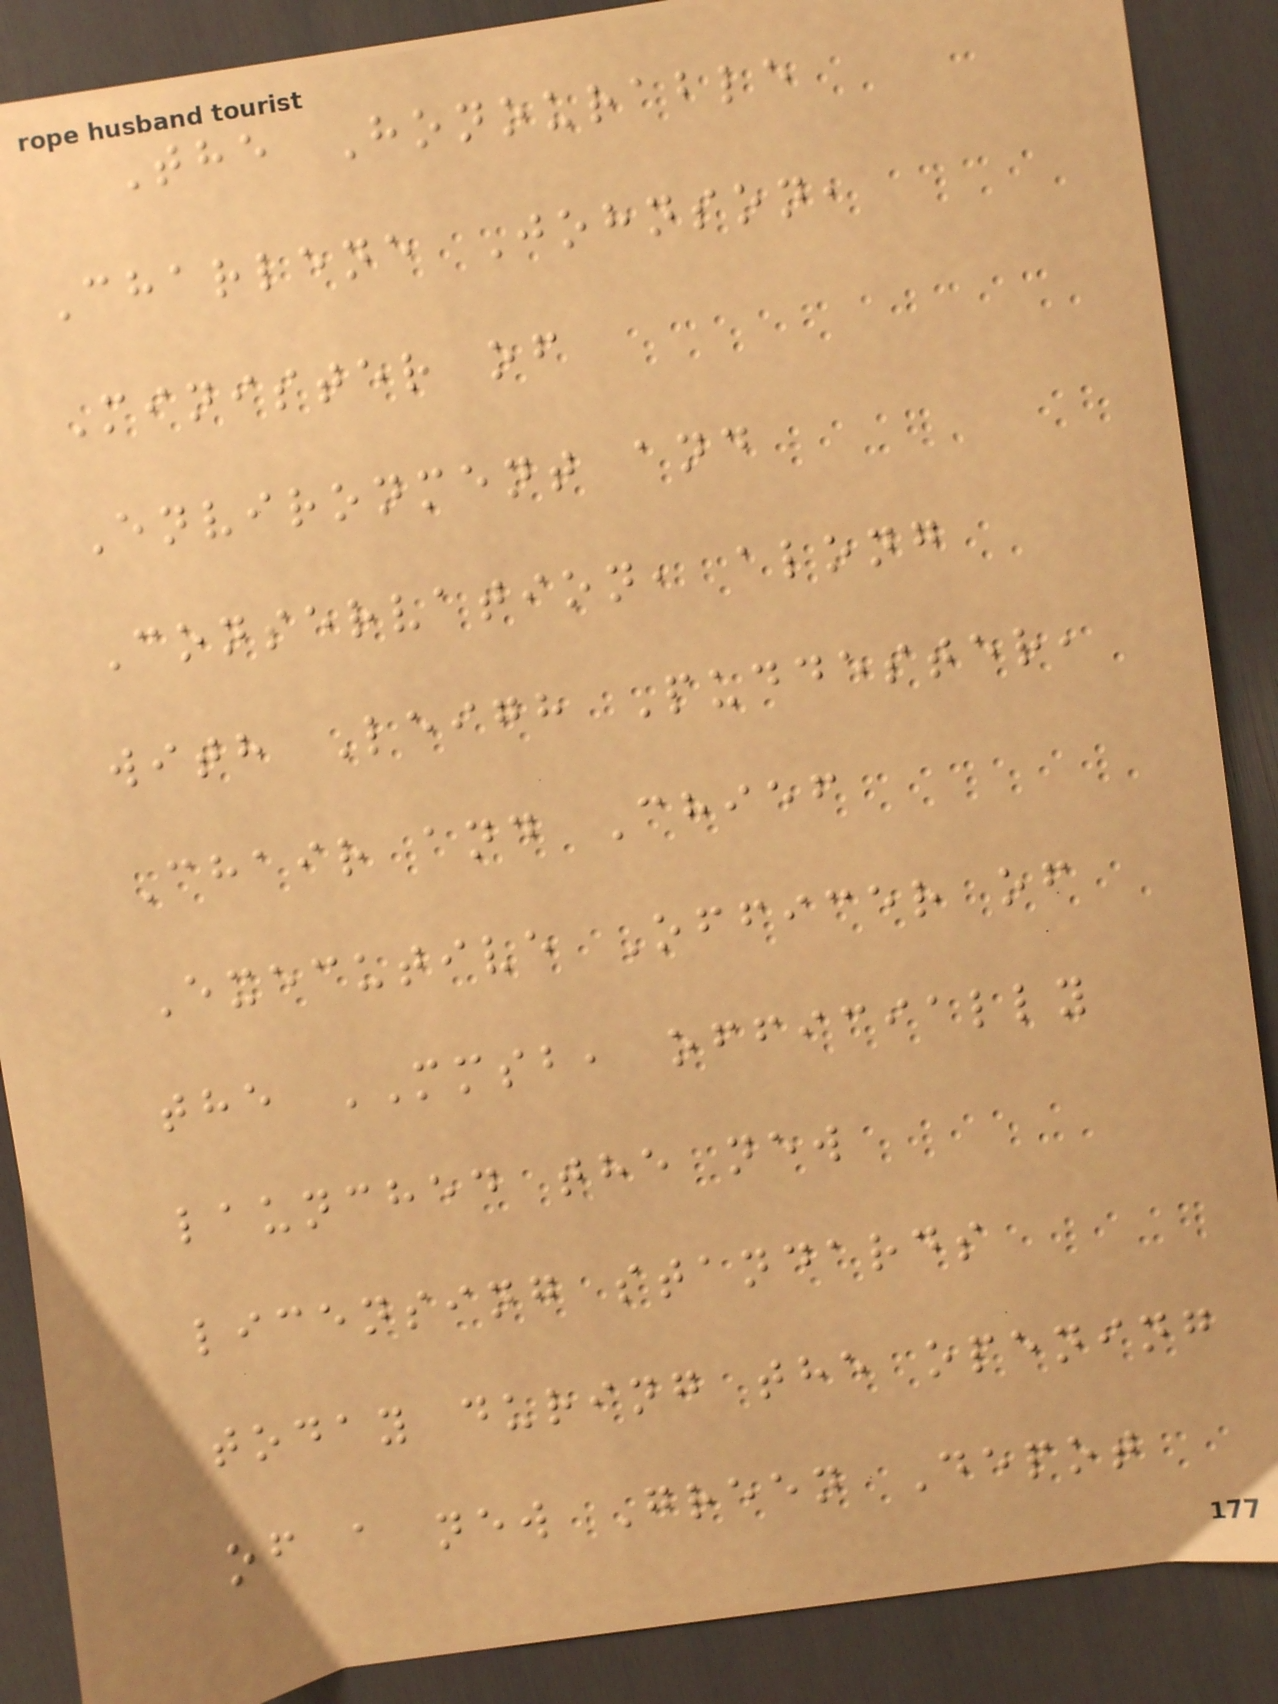The Honourable
Charlene Johnson,
Minister of
Environment and
Conservation, along
with Leigh Puddester,
Chair and Chief
Executive Officer of
the MMSB, officially
launched the new
licensing standards
today during the opening
of a new Green Depot
